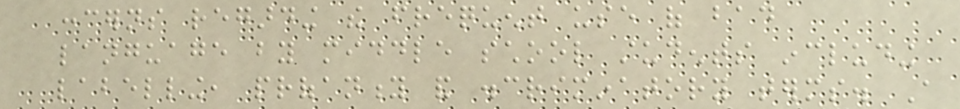concerns regarding the frequent use of bad
language by middle school students including
labelling, profanity and discriminatory terms. A
